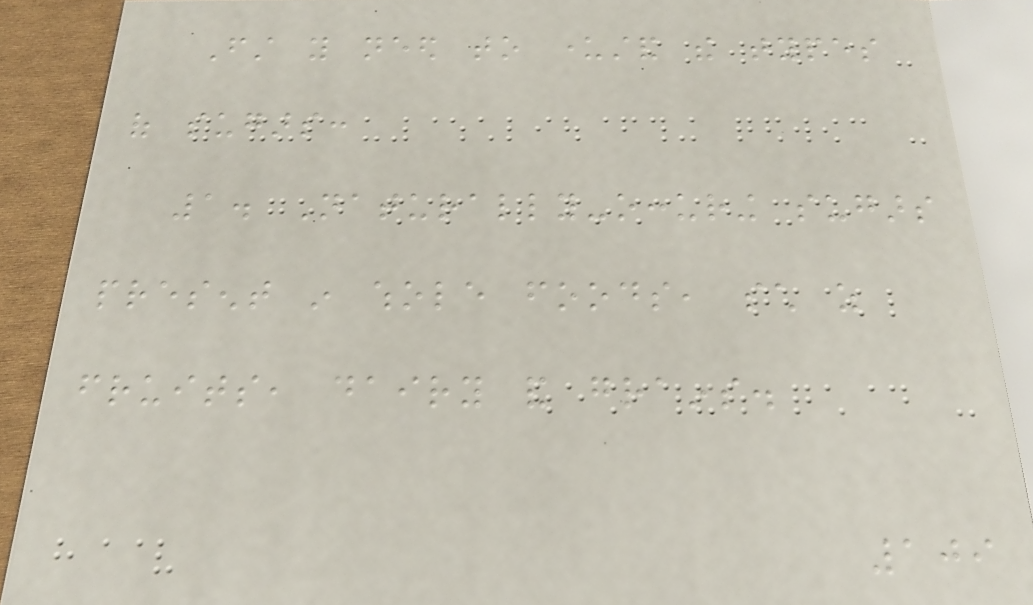First you need to understand the types
of sugars:
1. Naturally-occuring sugars
present in whole foods, such as
fruits, dairy and grains.
109
